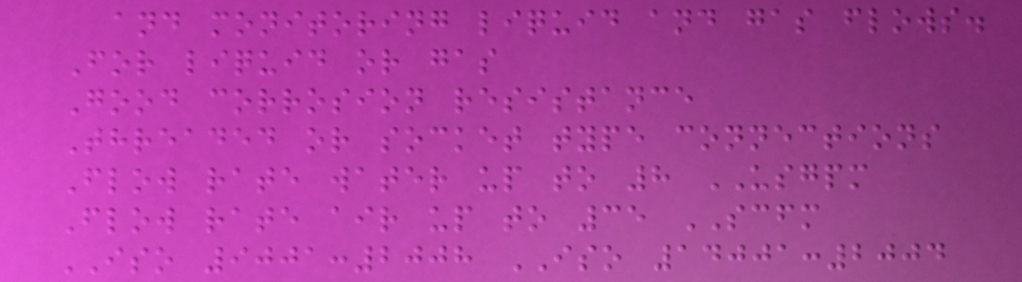and monitoring liquid and gas flows.
For liquid or gas
Good corrosion resistance
Threaded or socket type connections
Flow rate water up to 8 USGPM
Flow rate air up to 35 SCFM
ISO 9001:2008 ISO 14001:2004
